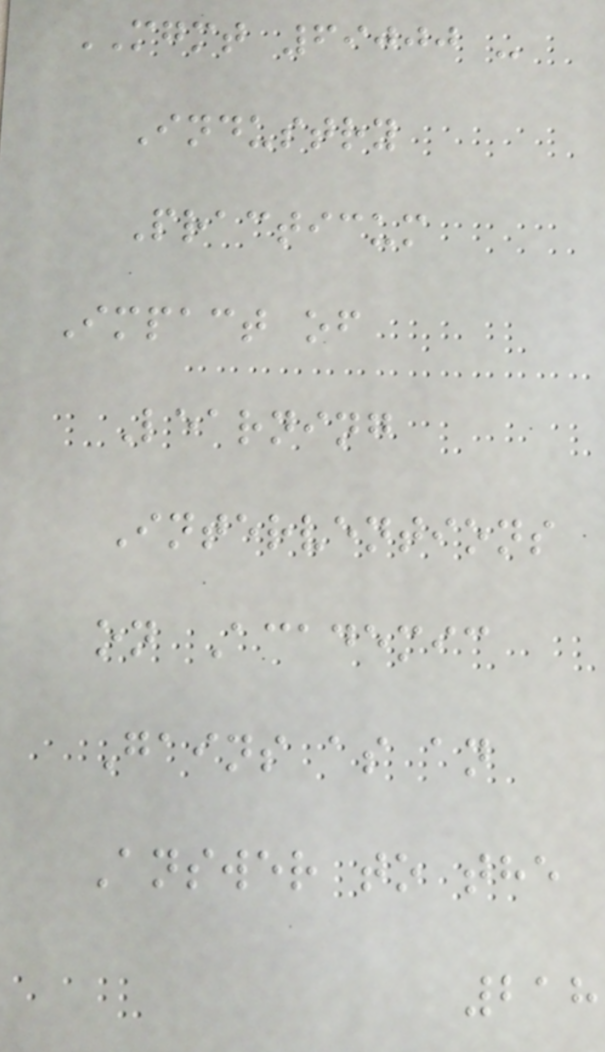MGMT 69000 -
Industry
Practicum
Impact of
Learning
Interventions
on Academic
Gains as an
Answer to the
218
